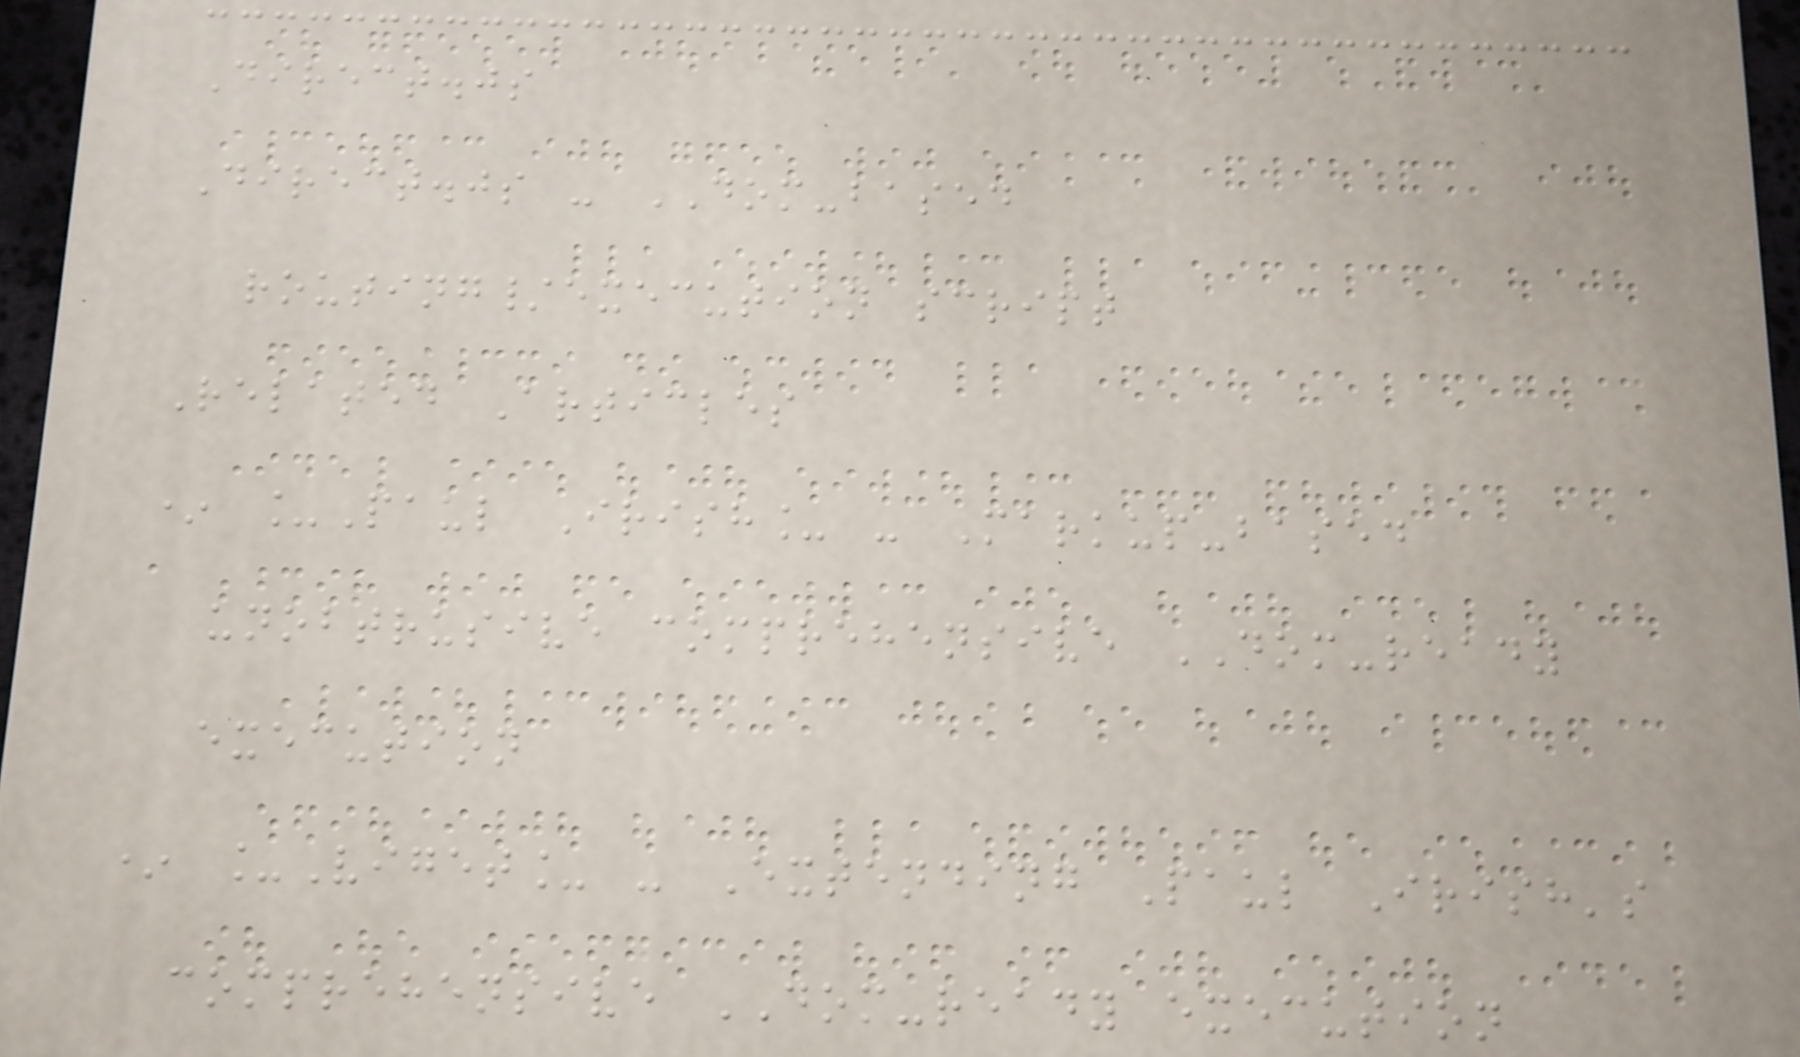Direct.js
Direct.js - DOM-based
routing/execution script
Related Articles
* _Paul Irish_ - Markup-based
unobtrusive comprehensive DOM-ready
execution
* _Viget_ - Extending Paul Irish's
comprehensive DOM-ready execution
